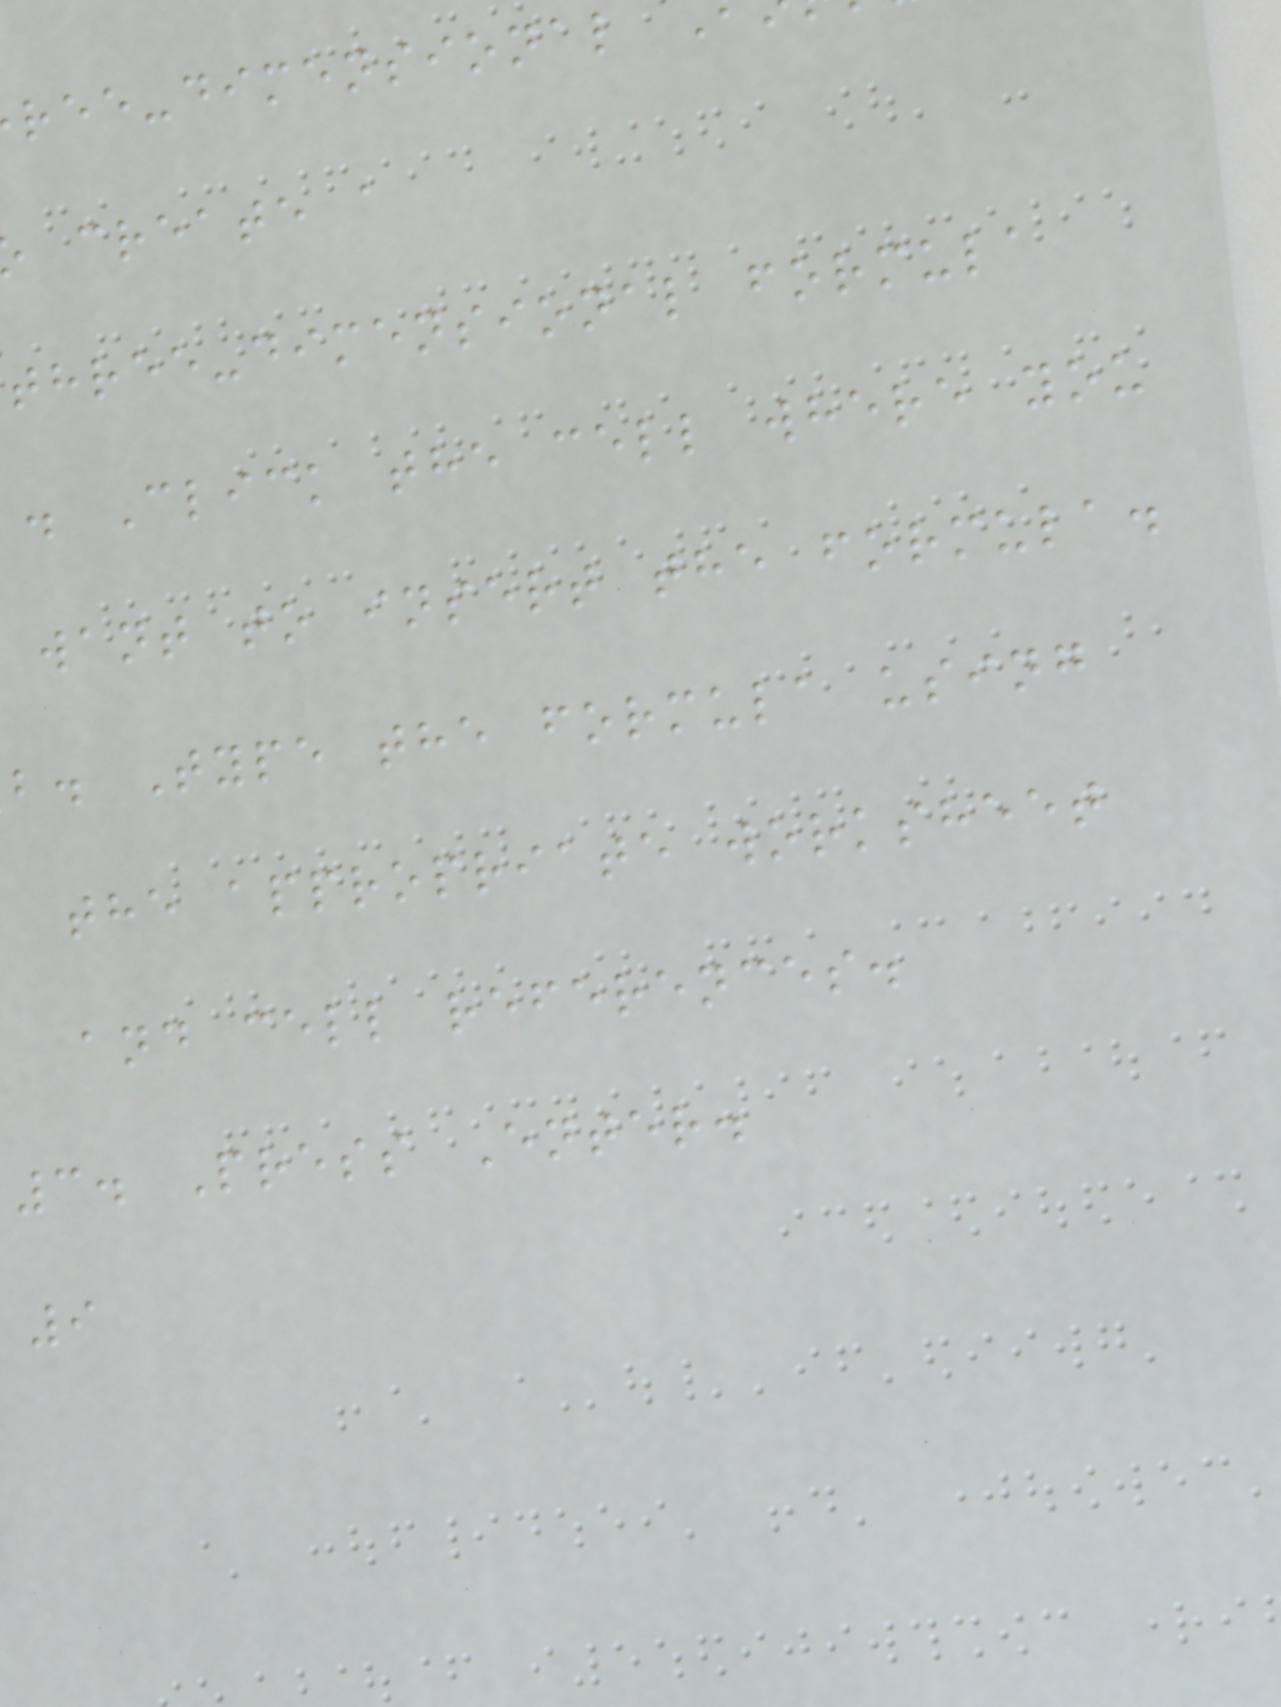ree-dimensional
create a
three-dimensional formula
. Click the cell where you
want to insert the formula.
b. Type the formula using
the appropriate worksheet
and cell references.
3. Press Enter.
9
